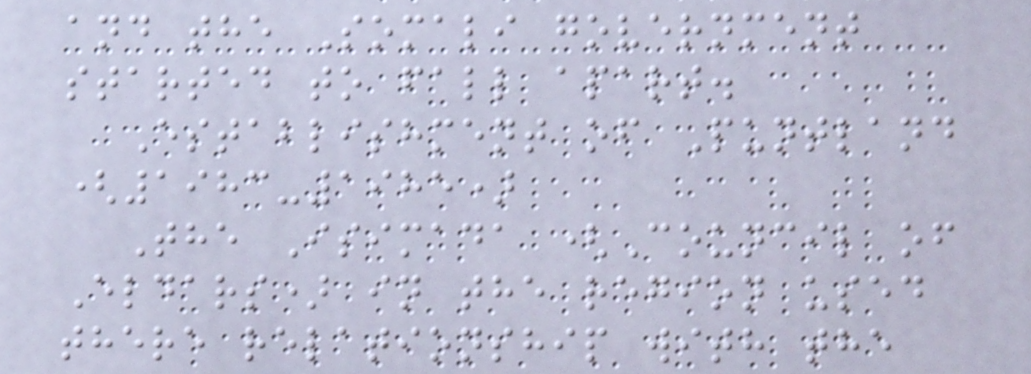and the Somali government
started to fall apart.
Establishment of Puntland
(1983-1985)
The Isimada (Council of
Eldars) in the region used
there relationship with the
